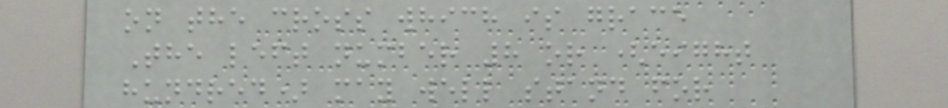on the cross which is grace
The left number 8 or (eight
hundred) may well stand for
